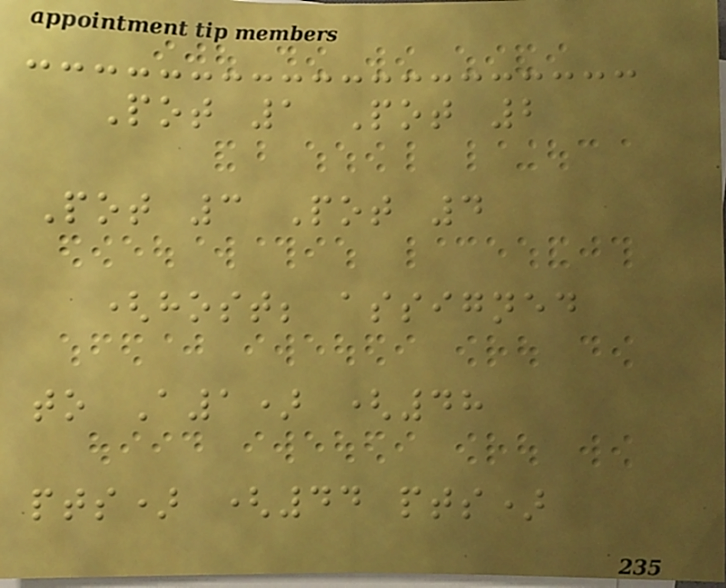Pot 1 Pot 2
Pot 3 Pot 4
(host; assigned
to A1) (48
pts) (44 pts)
